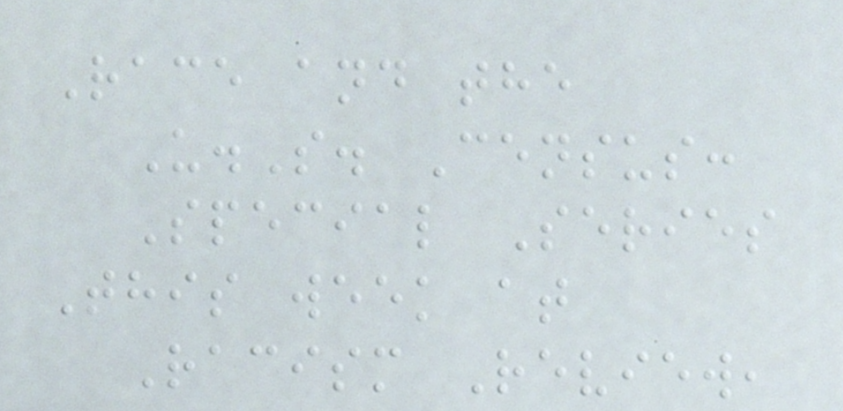Race and the
U.S. Census:
Special Series
This week at
Racism Review,
